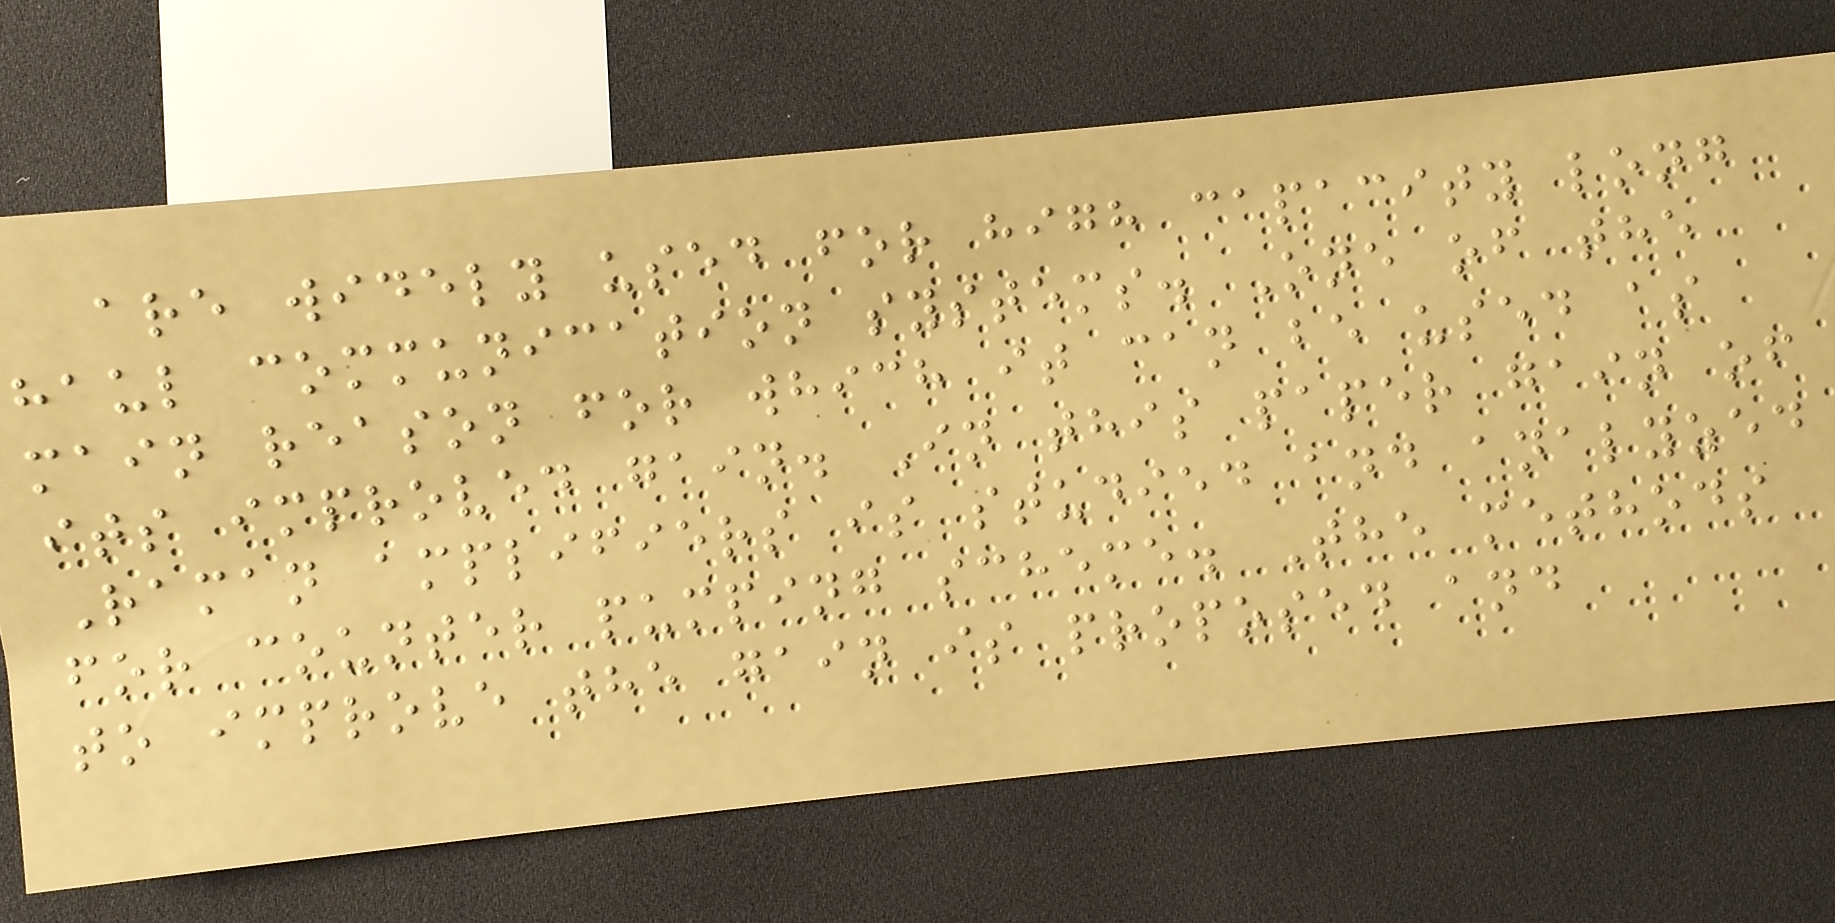are widely used for high capacity long
haul communication systems. One of the
main reason for which it can be used as
its improved gain. In this paper gain of
Raman amplifiers is studied and analyzed
for counter pumping scheme. The methods
to improve the gain is proposed and
